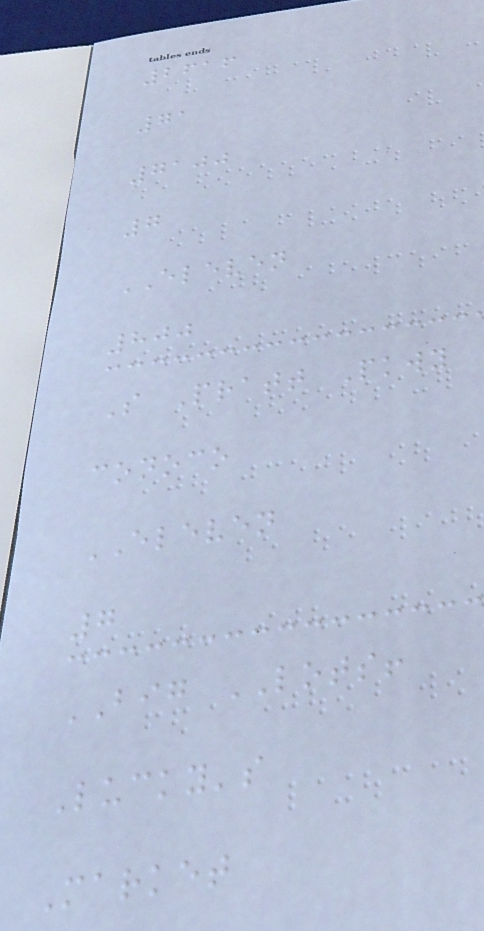2616
71
7100
7
ELEVEN
800
S Pratt Pkwy
conoco
ELEVEN
7
BIG LOTS!
Lucky's
Market
